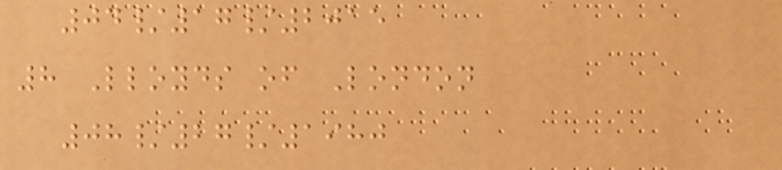04/17/2015
8 Lloyds of London
08/27/1980
